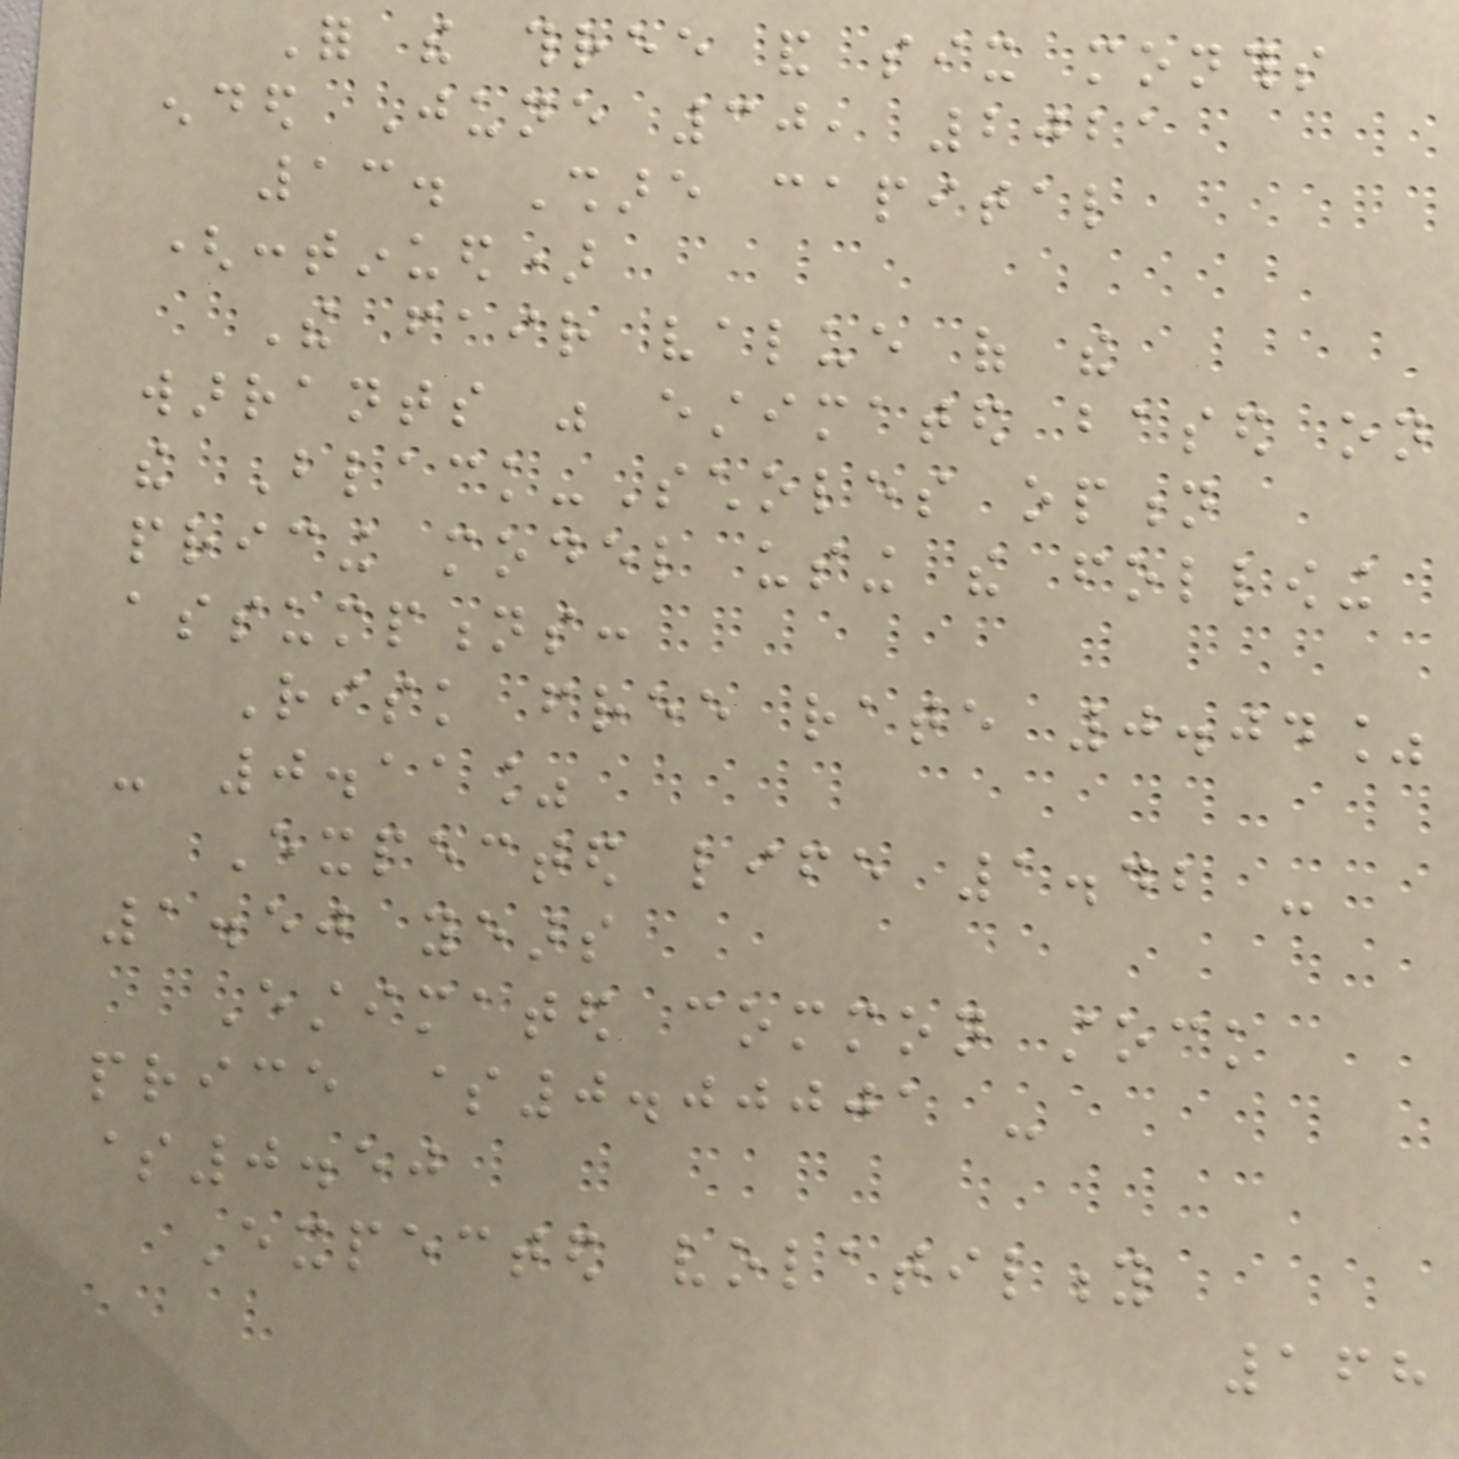For the three and six months
ended June 30, 2021
13. Share capital
(continued)
The fair value of the
warrants was estimated based on
the Black-Scholes option
pricing model using the following
assumptions:
Risk free rate 0.04%
- 0.11%
Expected life 1.42 -
1.50 years
Estimated common stock
price $0.00001 -
$0.50
Expected volatility
168
